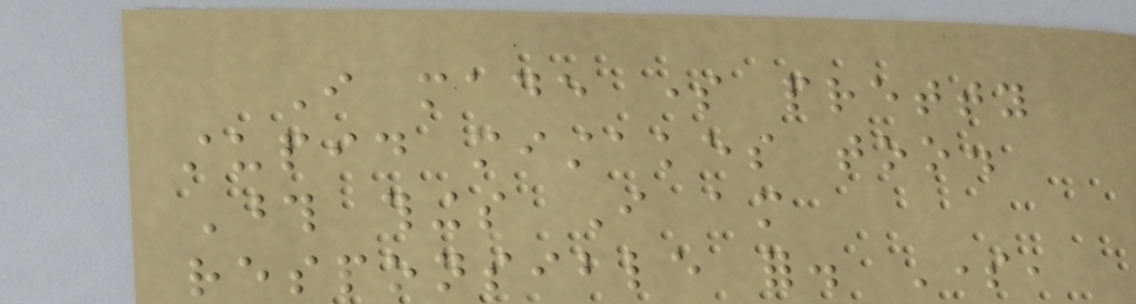I made some pretty
stupid mistakes too.
Those things I am
responsible for. Some,
